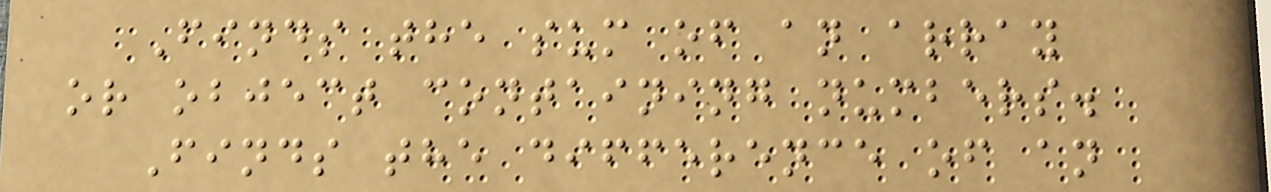Finds the sum of an array
or object containing numbers.
Finds the difference of an
